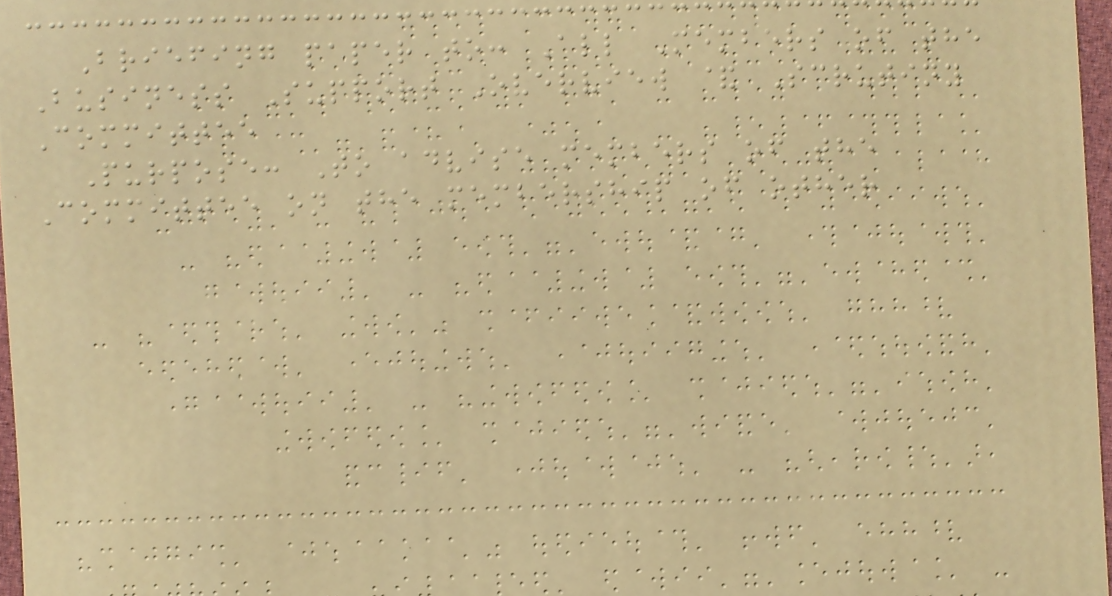Briefing paper to: All Members of the
Business Support Overview & Scrutiny
Committee
Purpose: To advise members of the
Committee on the membership of other
